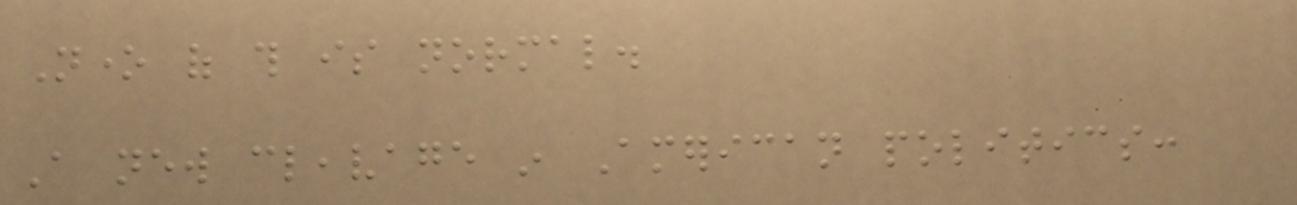None of this is normal.
A new cleavage in American politics:
